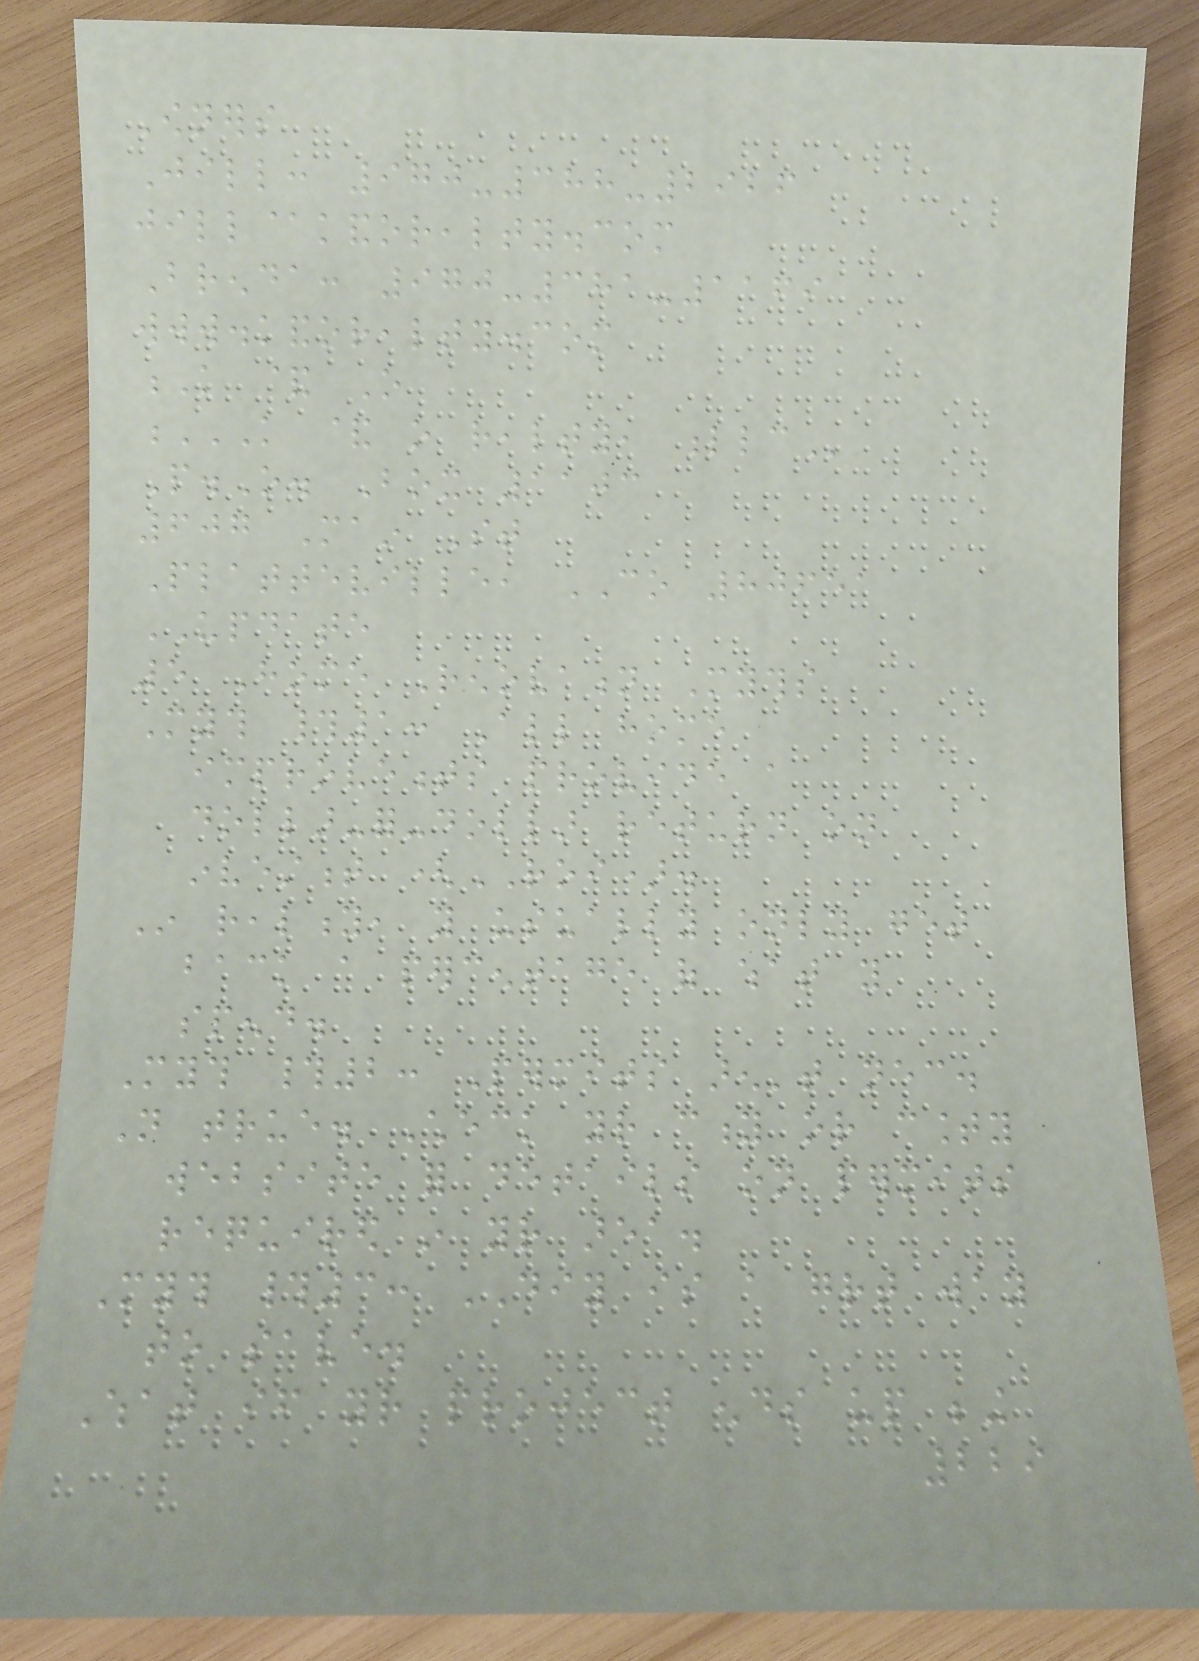Owners
Jill: 970-388-2926
jill@kandorealty.com
Brenda: 970-381-1169
www.kandorealty.com
K & O
K & O REALTY, LLC
P.O. Box 1103
607 Main St
Platteville, CO 80651
UPDATE
5 Home Renovation Myths
Myth #1: All home
improvements provide a
dollar-for-dollar return on
investment (ROI).
In reality, you usually only get
back a percentage of what you
spend.
Myth #2: Permits aren't necessary.
Not true. Check your city or county
website for details on permits
required in your area.
Myth #3: DIY is a great way
to save.
What if your project ends up being
229
